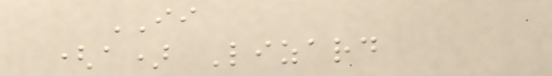II
(a) Lizard
